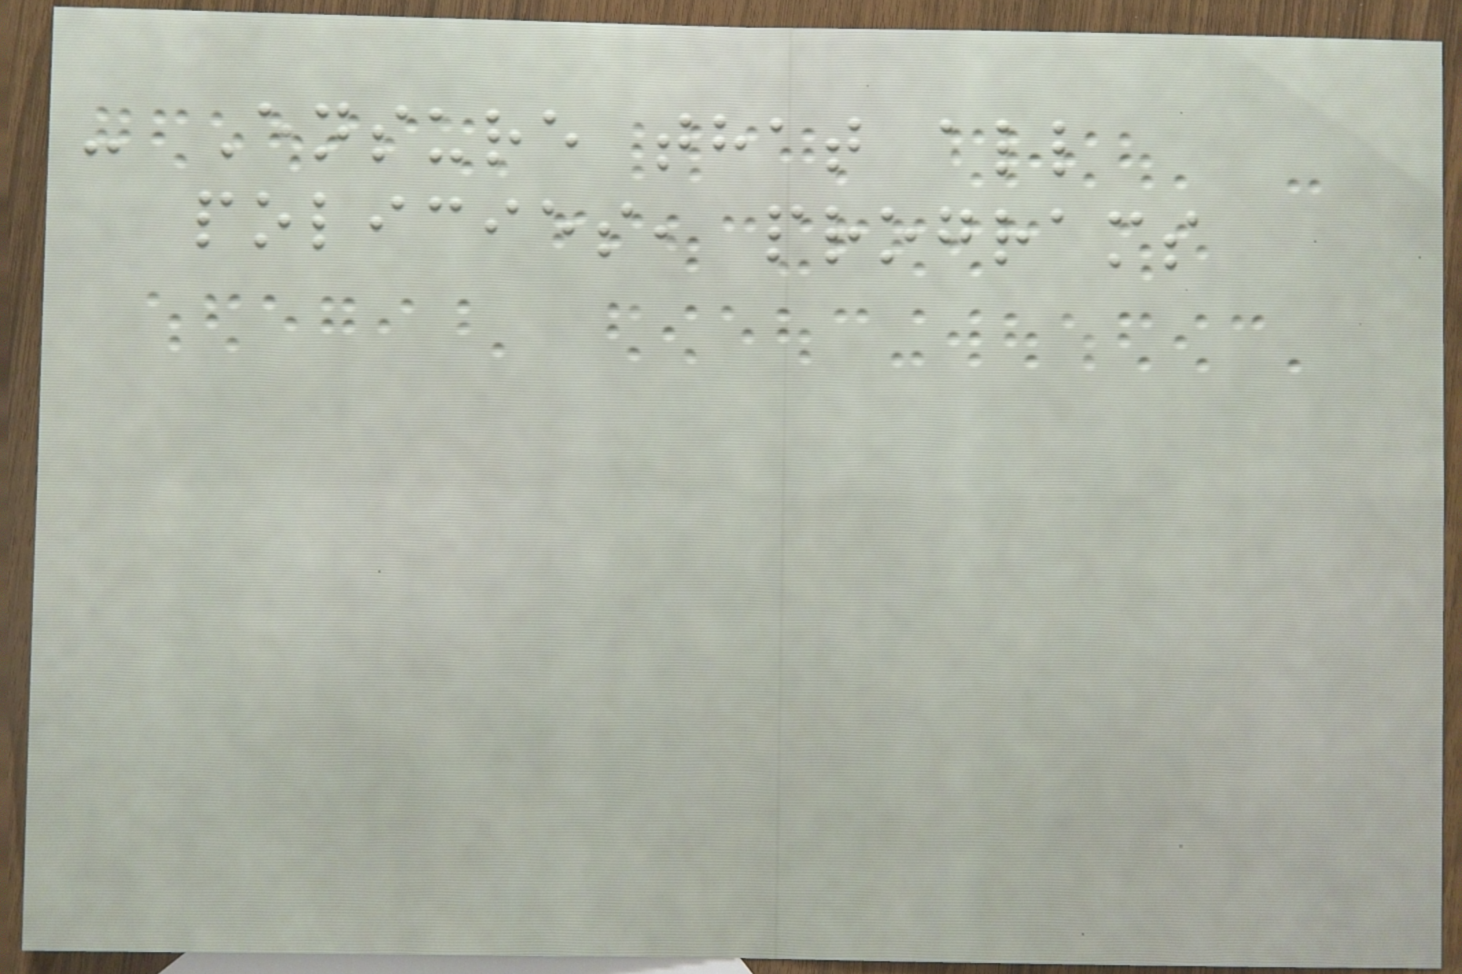- Ensure that all
policies, programs
